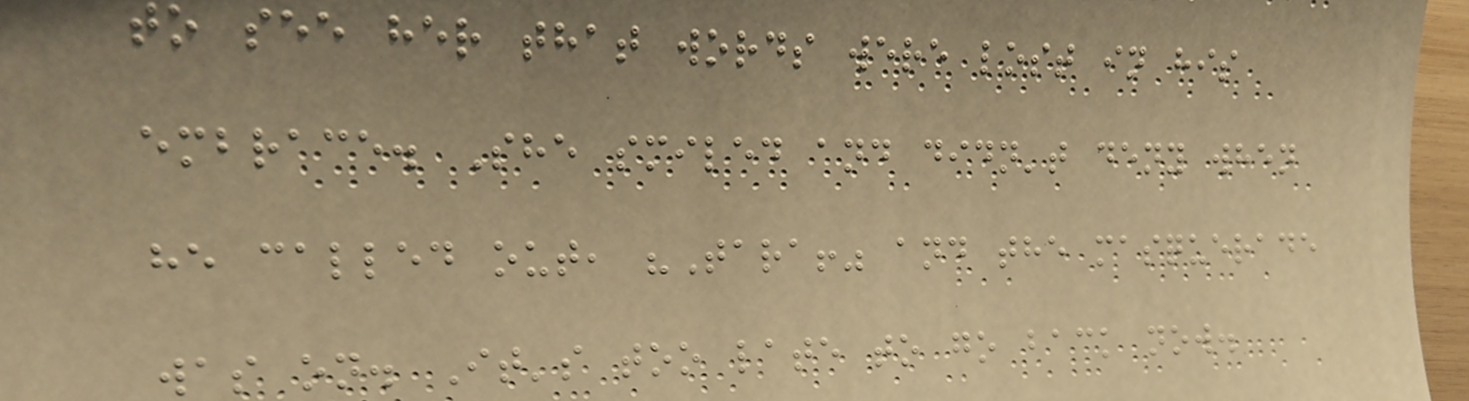to see her that words were lost in his
embrace. She smiled and didn't deny when
he called out, "Tara!" and the masquerade
was on. It's too late to go back now.
